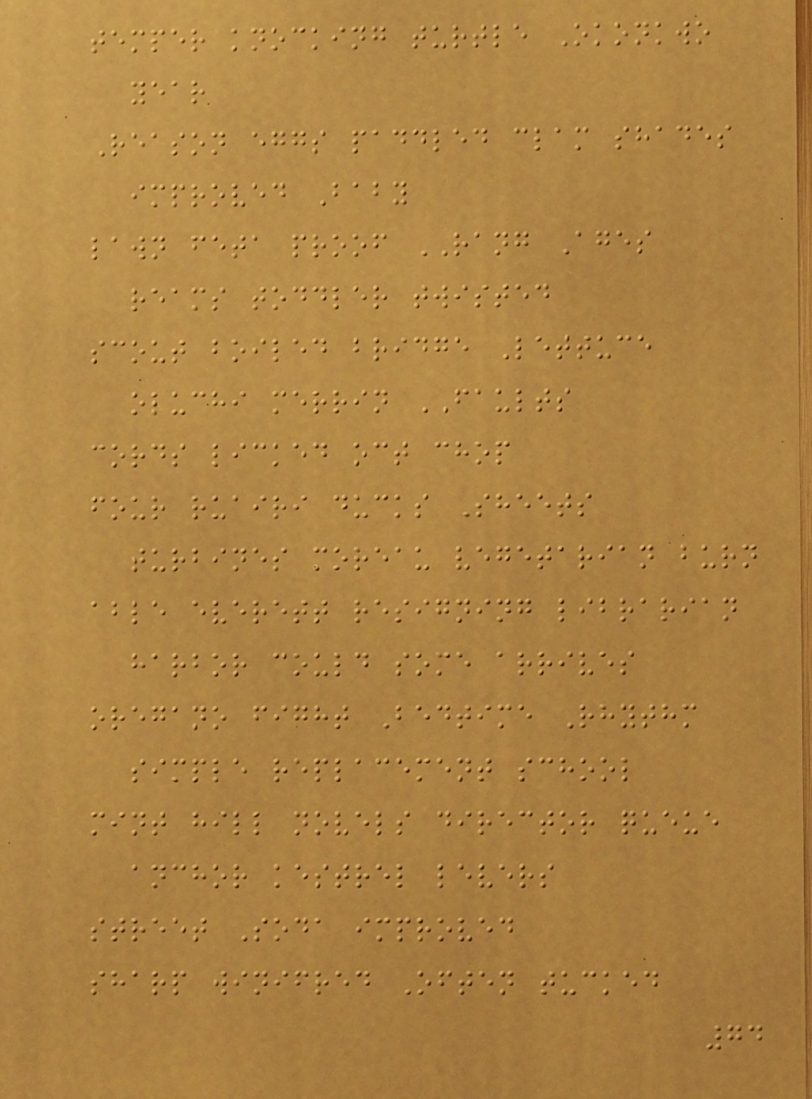temper knocking turtle Okonkwo
year
Reason eggs paddled clam shades
improved Baby
lawn feta proof RANG Ages
reams toddler twisted
scout boiled bridge Lettuce
oluchi merrin FAULTS
cords licked oct chop
four ruairi ducks Sheets
turbines moreau vegetarian burn
able everett resigning librarian
harbor could some arrives
oregano fight Bedtime Rhythm
simple replacement school
mint hill novels director queue
anchor kestrel levers
street Soda improved
sharp winifred Often tucked
74
